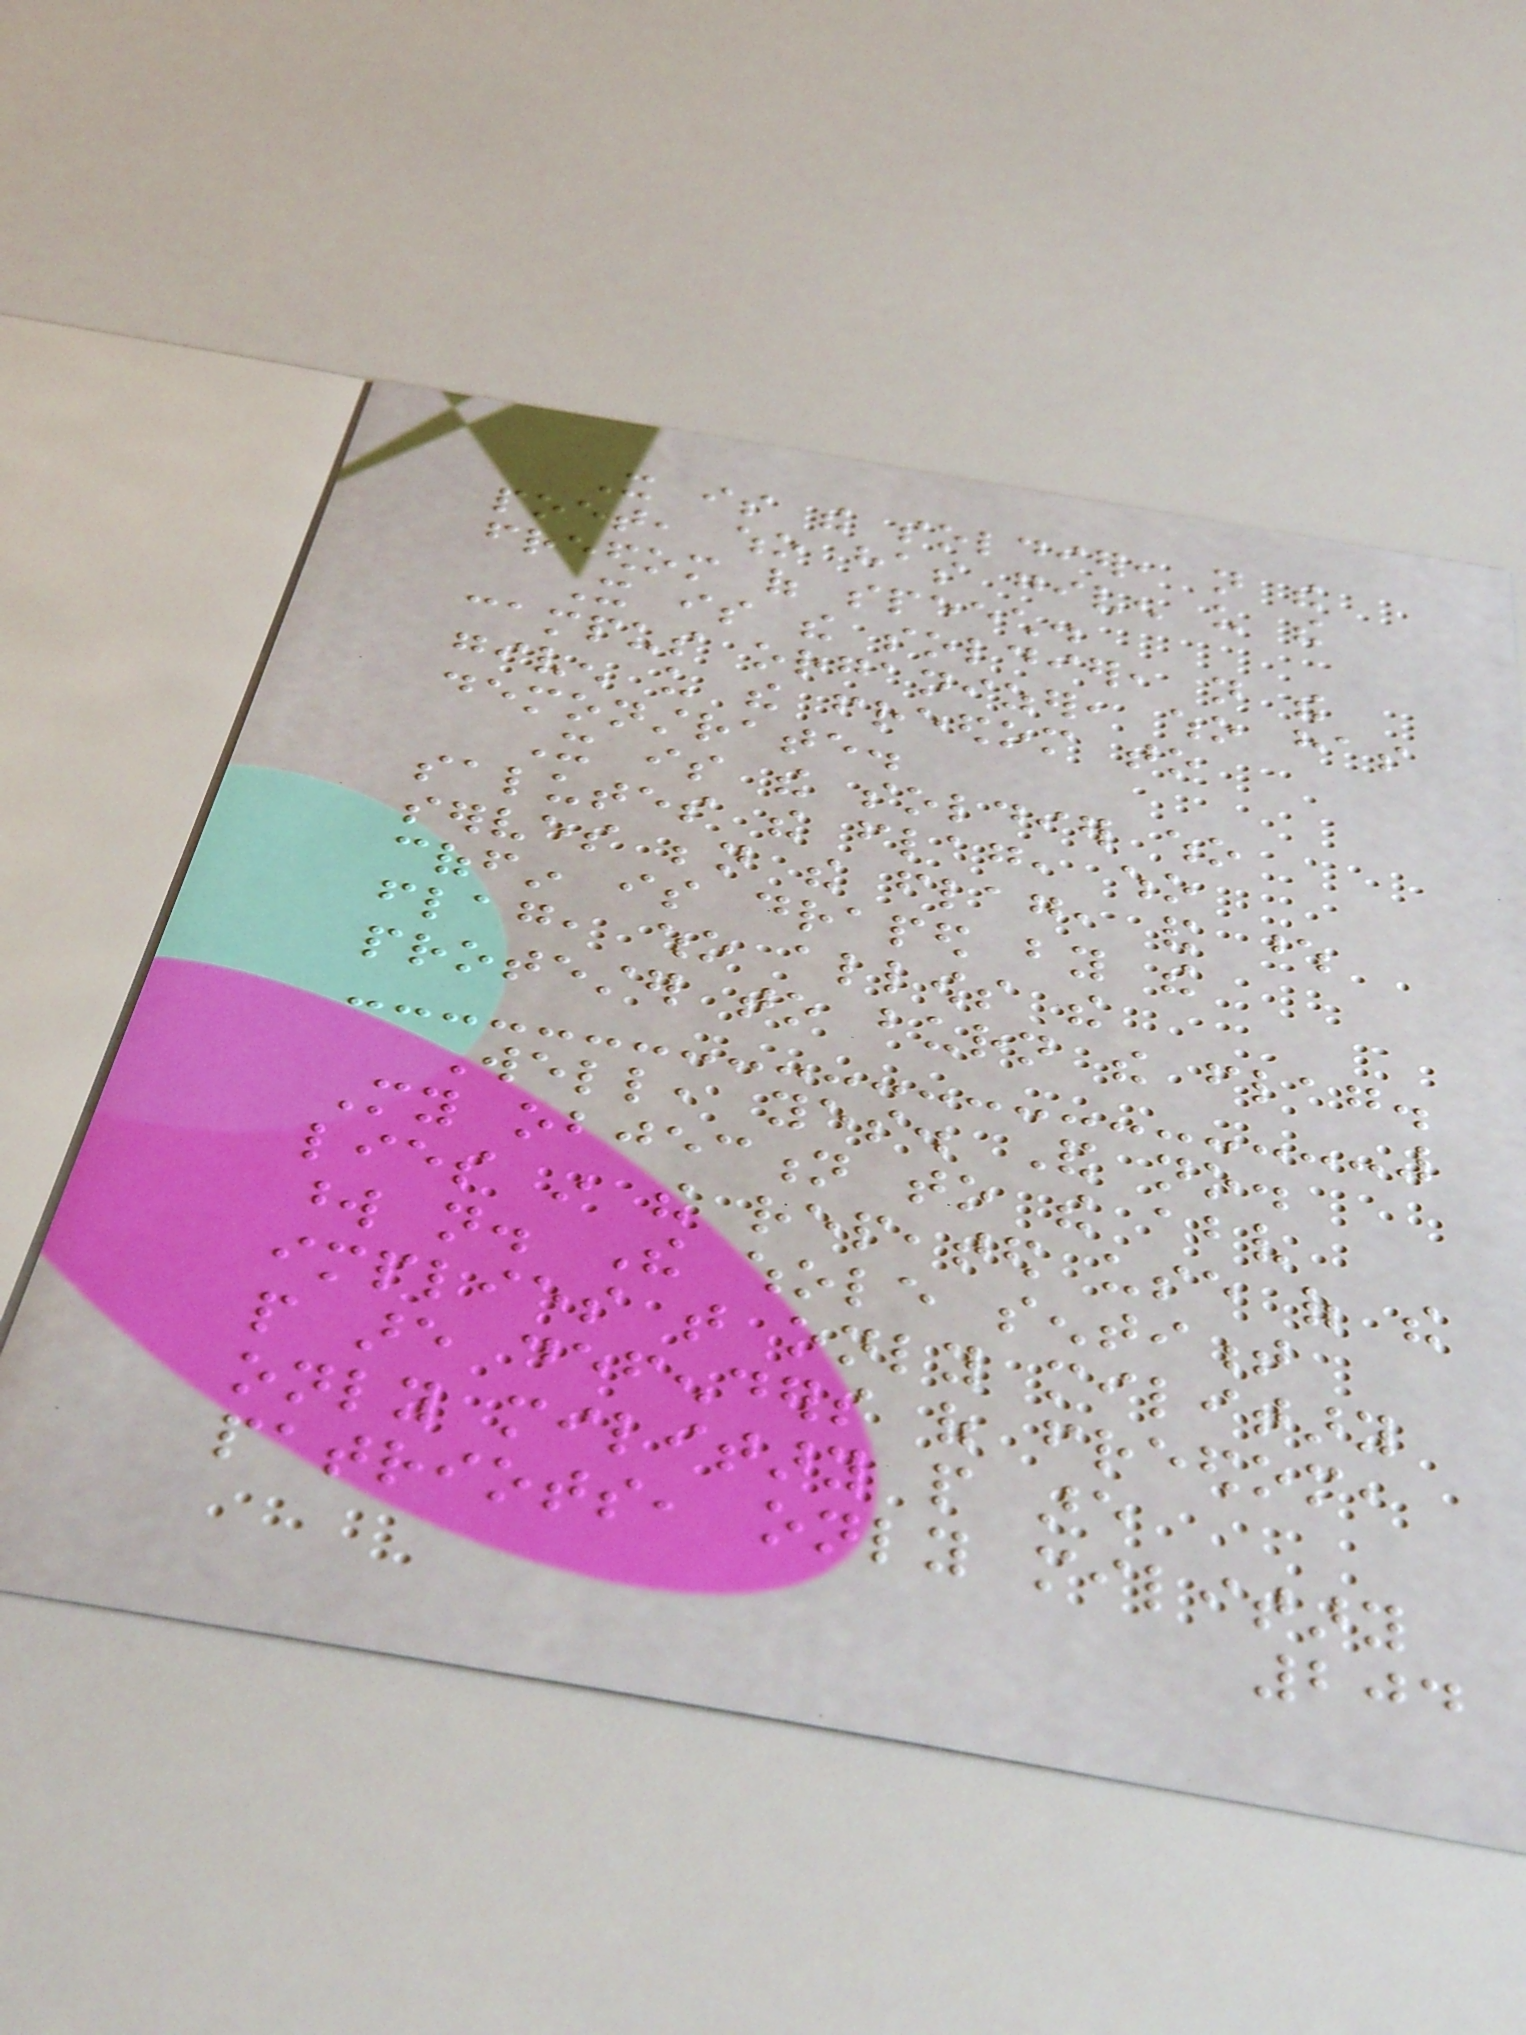It is the soldier, not the
poet, who has given us the
freedom of speech.
It is the soldier, not the
campus organizer, who has
given us the freedom to
demonstrate.
It is the soldier who
salutes the flag, who
serves beneath the flag, and whose
coffin is draped by the
flag, who allows the
protester to burn the flag.
Well, yes. And no.
My objection to the above
lies in the repeated use of the
word not. The whole sentiment
implies that only military
people are defenders of freedom,
only military people are
patriots, only military
204
